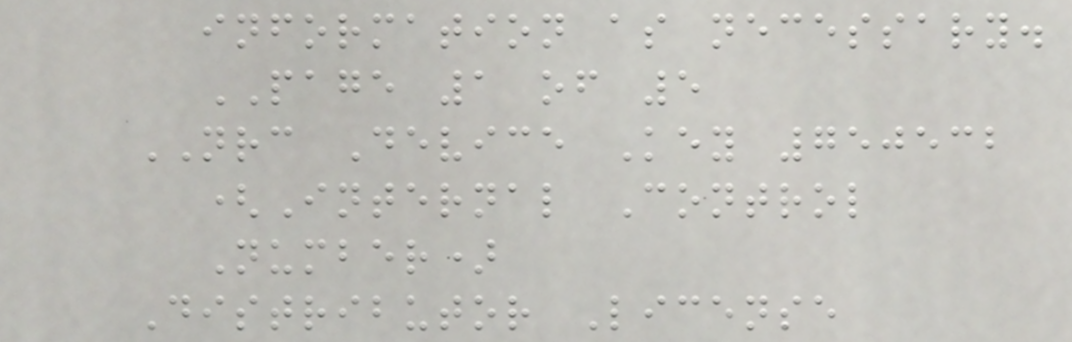information as necessary.
PAGE 1 of 5
NRC Device Key 750532
(Internal Control
Number)
Distributor License
